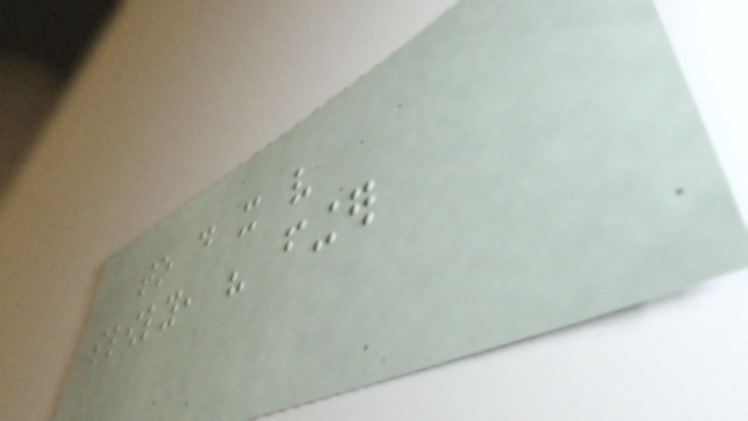to do it very
slowly, his finger
